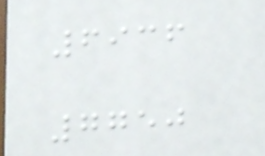6936
7750
